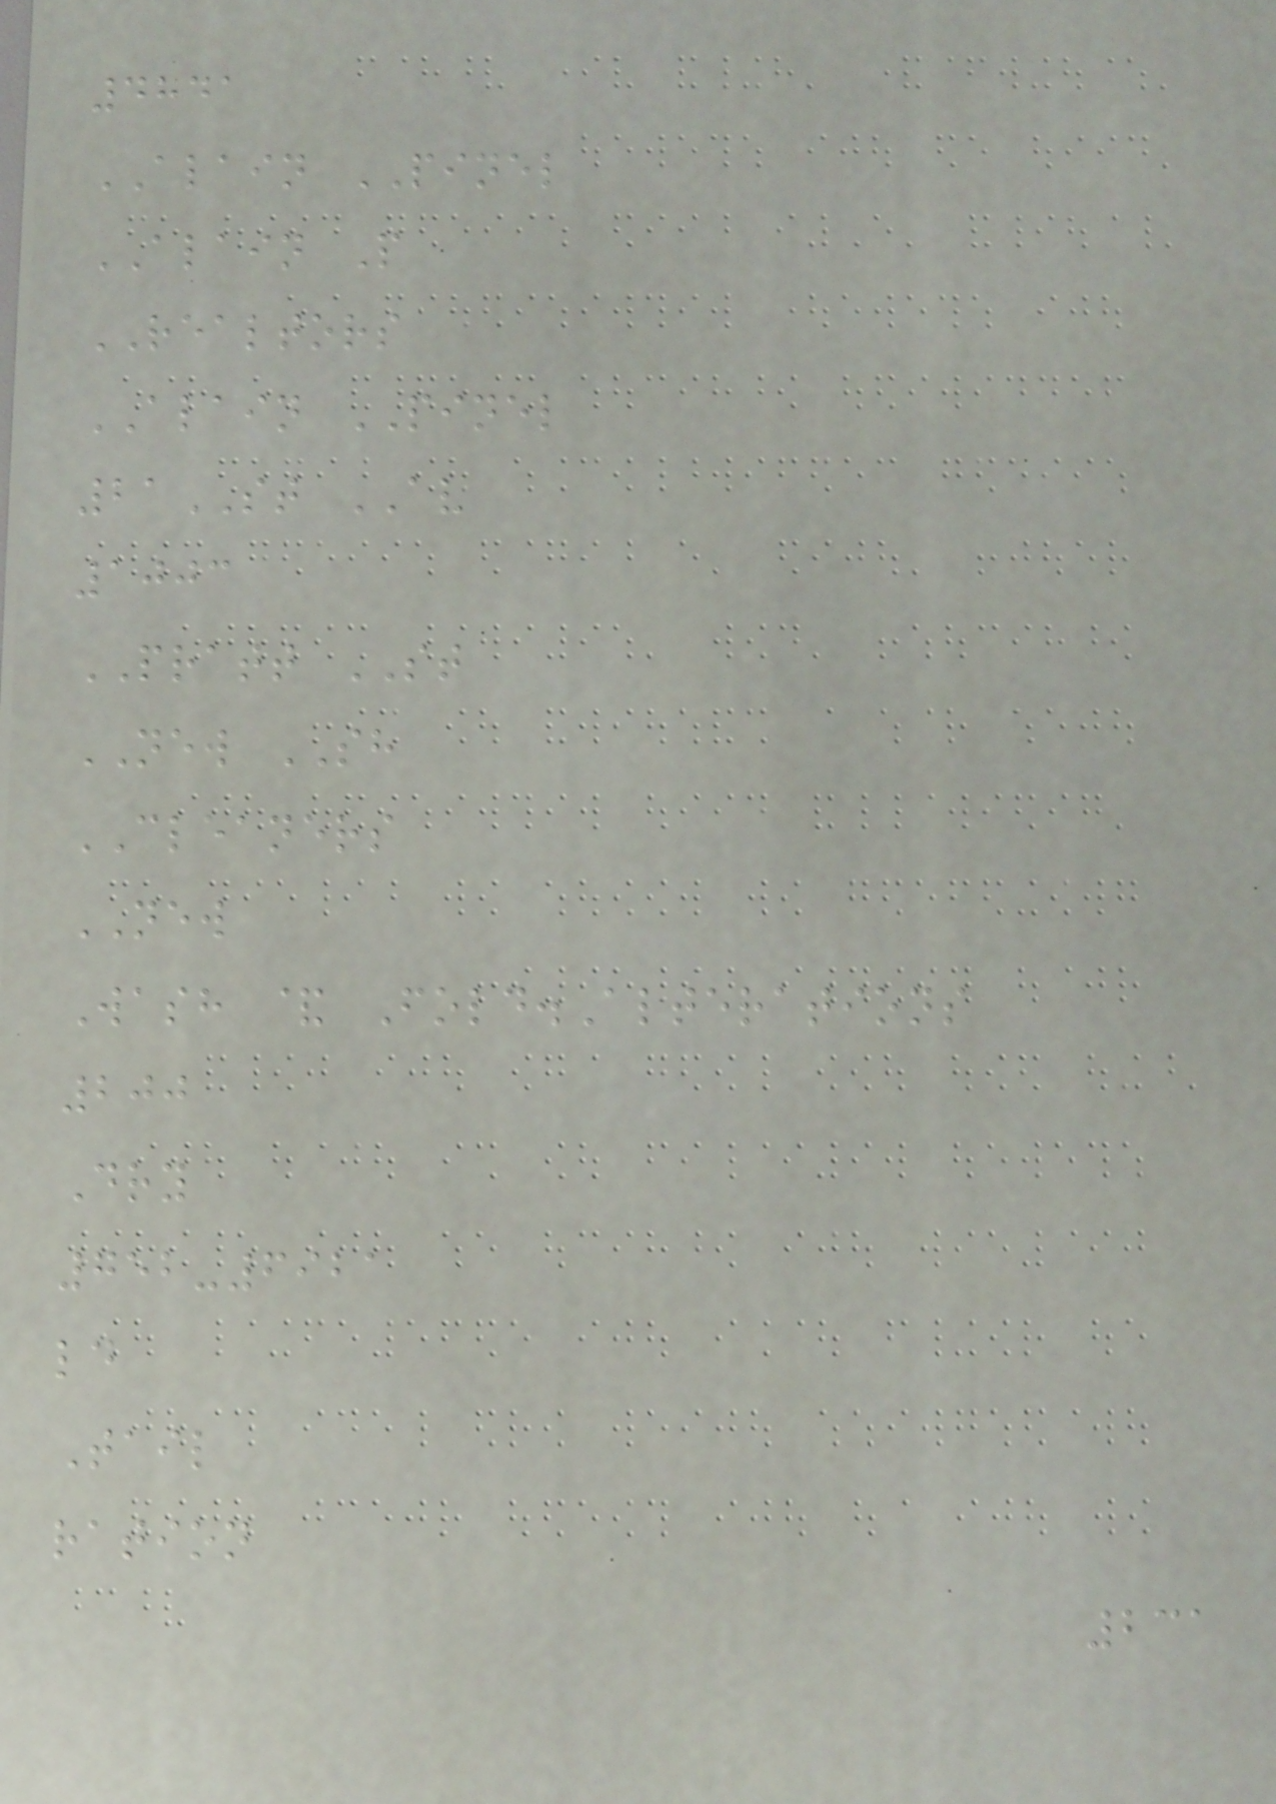4841
ALAIN PINEL
ALAIN P
REALTORS
ALAIN PINEL
21ST AV
1003
PRATT ST
NEW SH
CLEANERS
NEW
Wash & Fold.Alterations
200
Dry
752-6921
ld
Tail
ration
231
